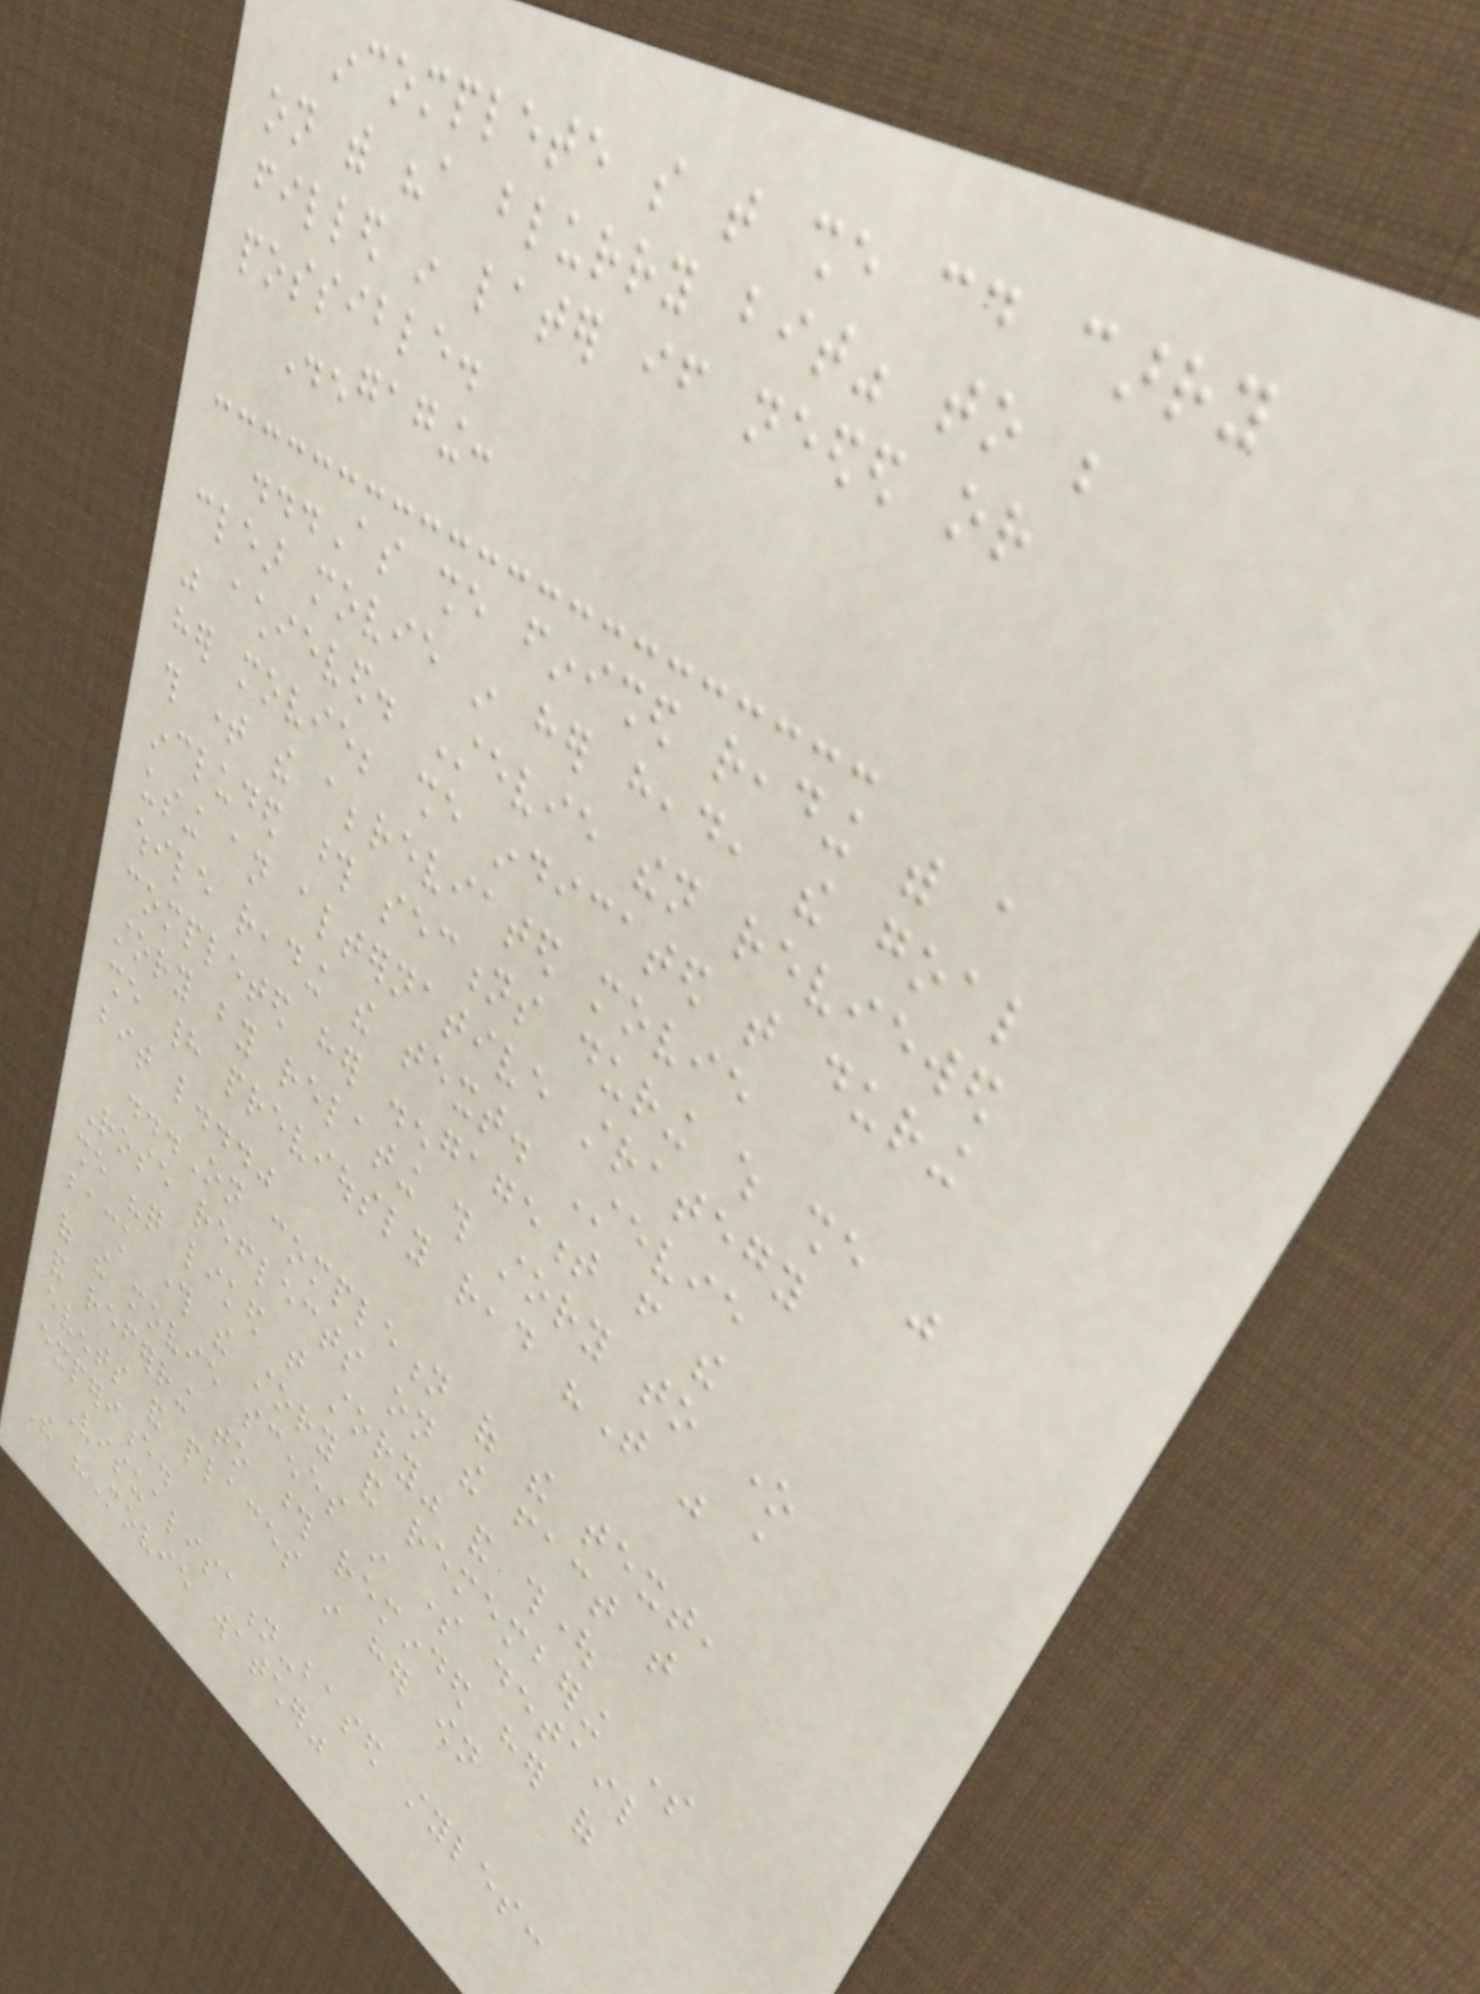incomplete so that she could carry
on with "a blurry bit" to be
filled in later if needed or
possible.
Disengaging:
...As she finished reading with a
clear movie in her head, the goal
was achieved. Stevie then reviewed
her movie; she indicated that during
this time the abbreviated movie
included those sections during which she was
using an alternative strategy
while reading the text. Stevie
completed her disengagement from the
story by relating this story to one
she had previously read "That was a
bit like..."
...On completion of the text,
Rose reflects on the fact that
she "quite liked that story" and thought
back through the story and remembering some
of the movie scenes in some detail
and referring to those reminded her of
events and places in her own
experience.
Visualisation-based styles:
The "Movie watcher"
